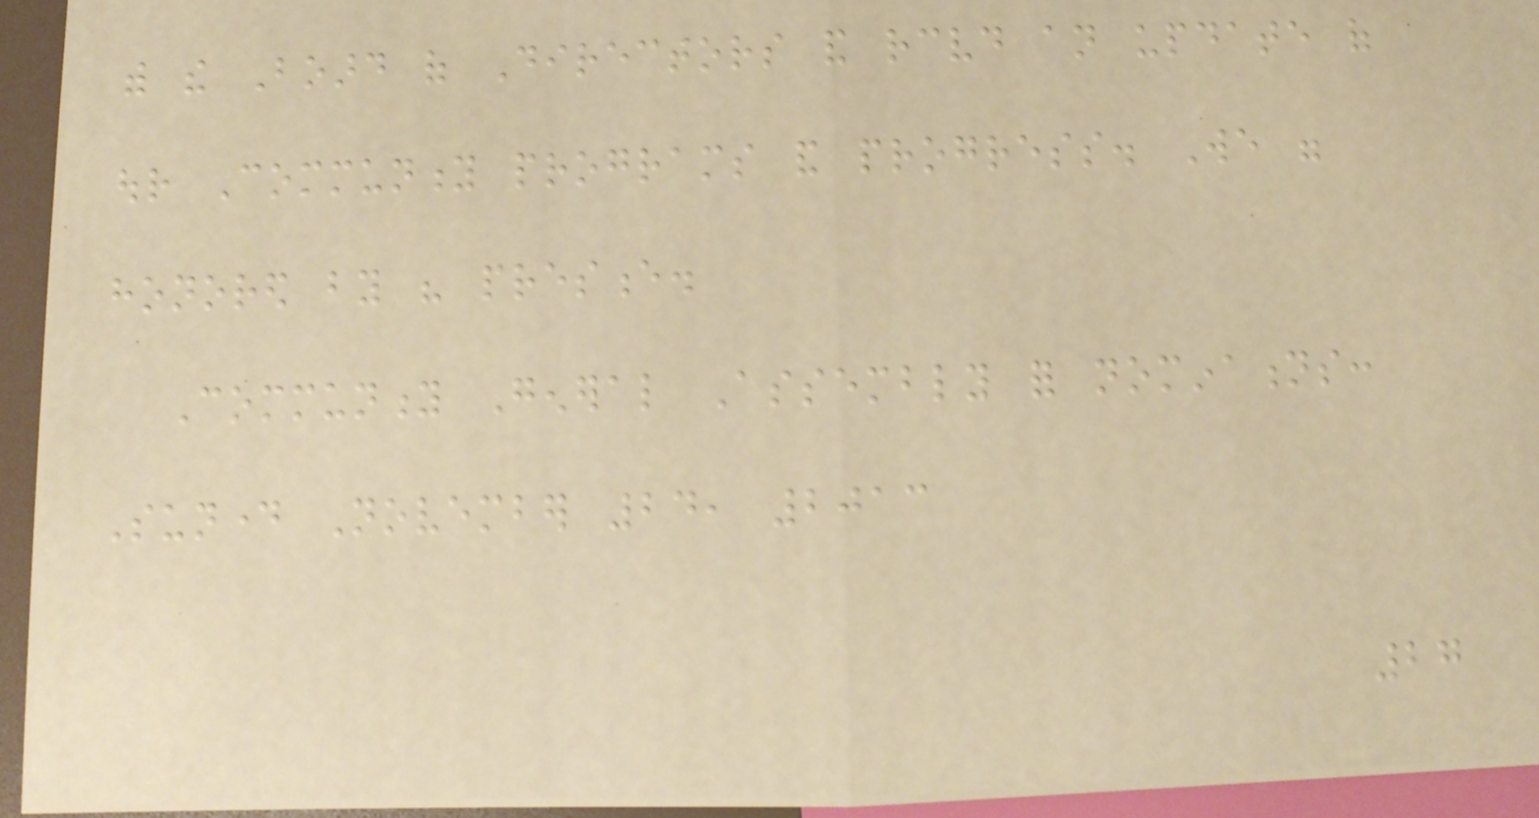with the Board of Directors and received an update of
our Community programs and progress. We were
honored by his presence.
Community General Assembly for nominations:
Sunday November 24, 2013
27
